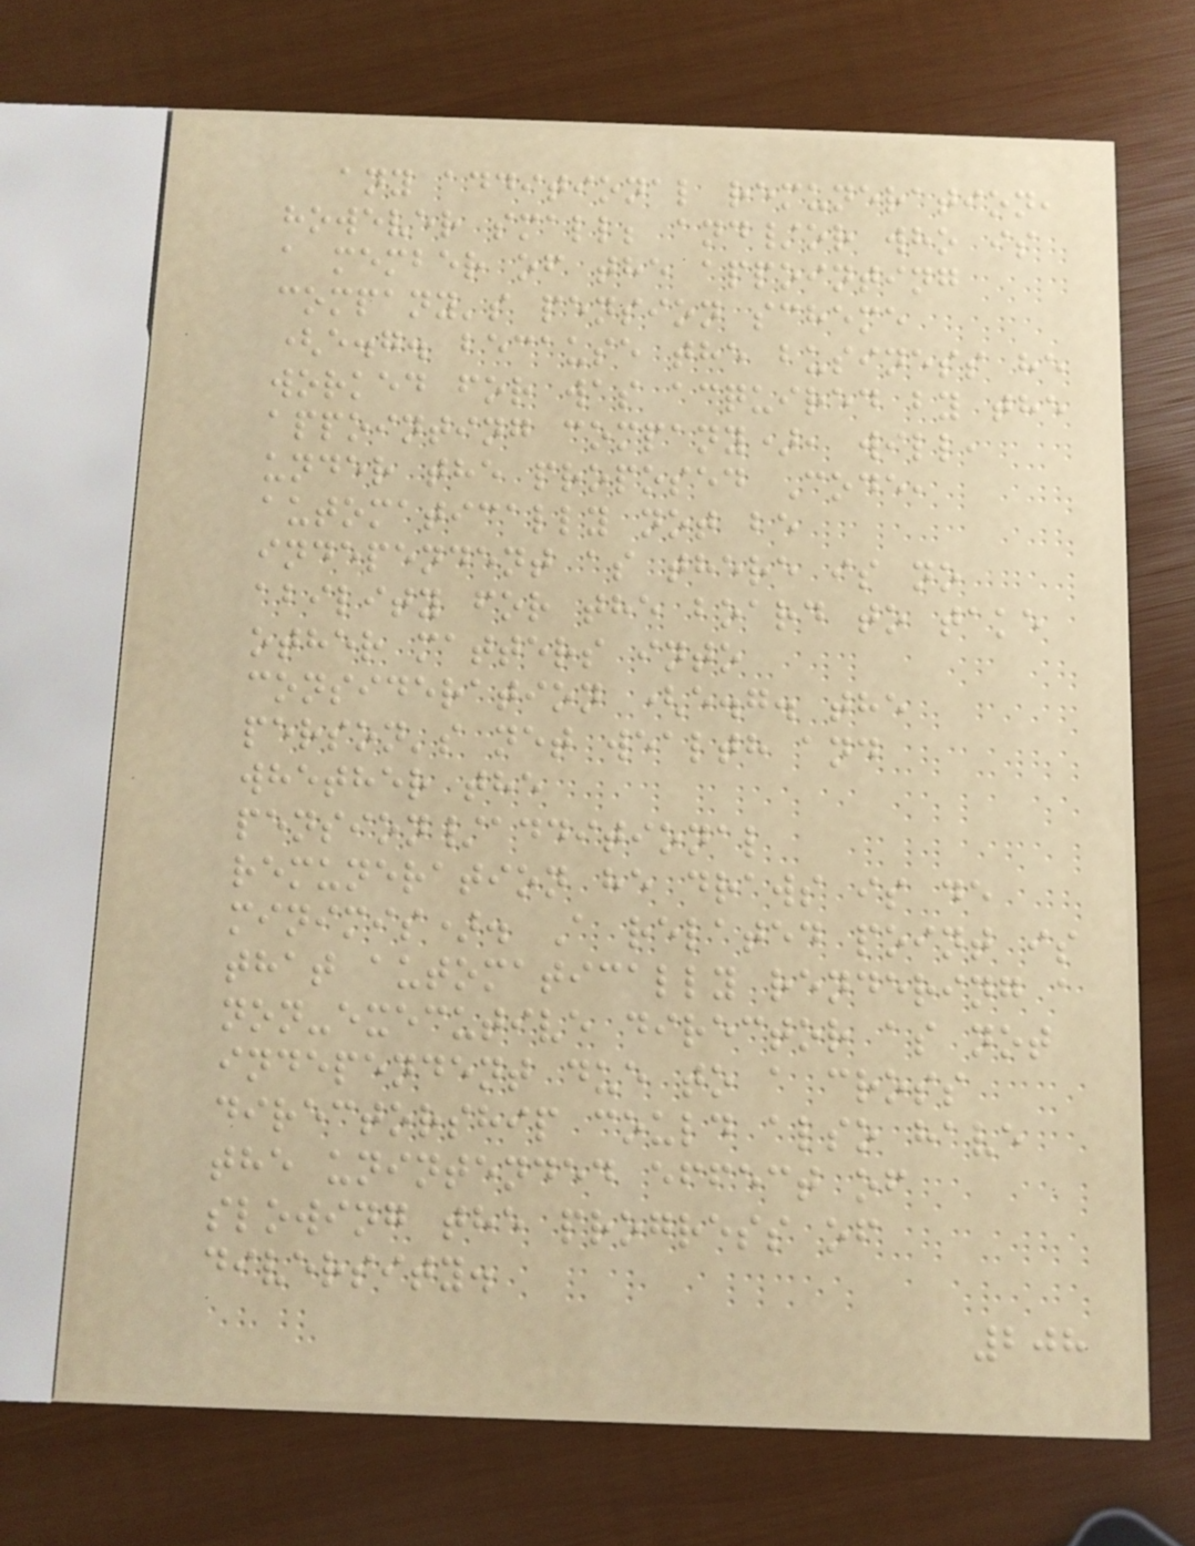any additional remuneration,
however small; and/or who is
a member of the appointing
company's pension scheme
(e.g. because the business he
worked for was acquired by the
appointing company), will,
under the proposed Code,
automatically not be
independent as there is no
ability for the board to take
other matters into
consideration (e.g. the
person's net wealth and
whether the
pension/additional
remuneration he draws is de
minimis). A related point is
that automatically rendering a
non-executive director as not
independent due to a cross
directorship could also have
the unintended effect of
slowing the progress of
diversity.
208
